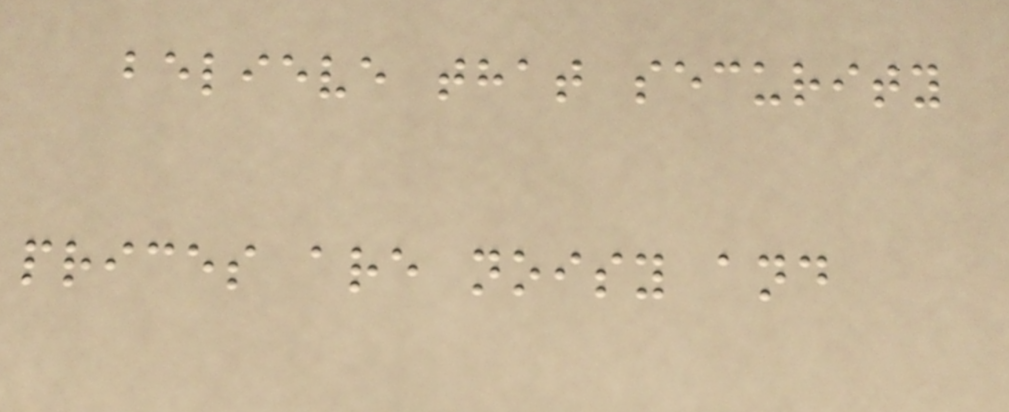believe that security
prices are noisy and
